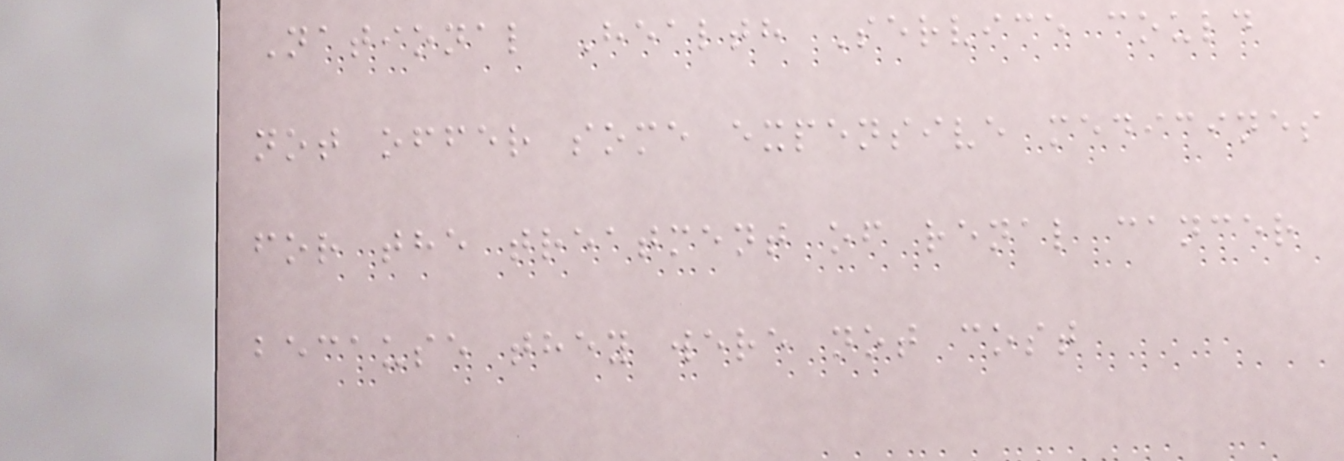National Health Service could
not offer some expensive medicines
for the treatment of renal cancer
because they were not cost
